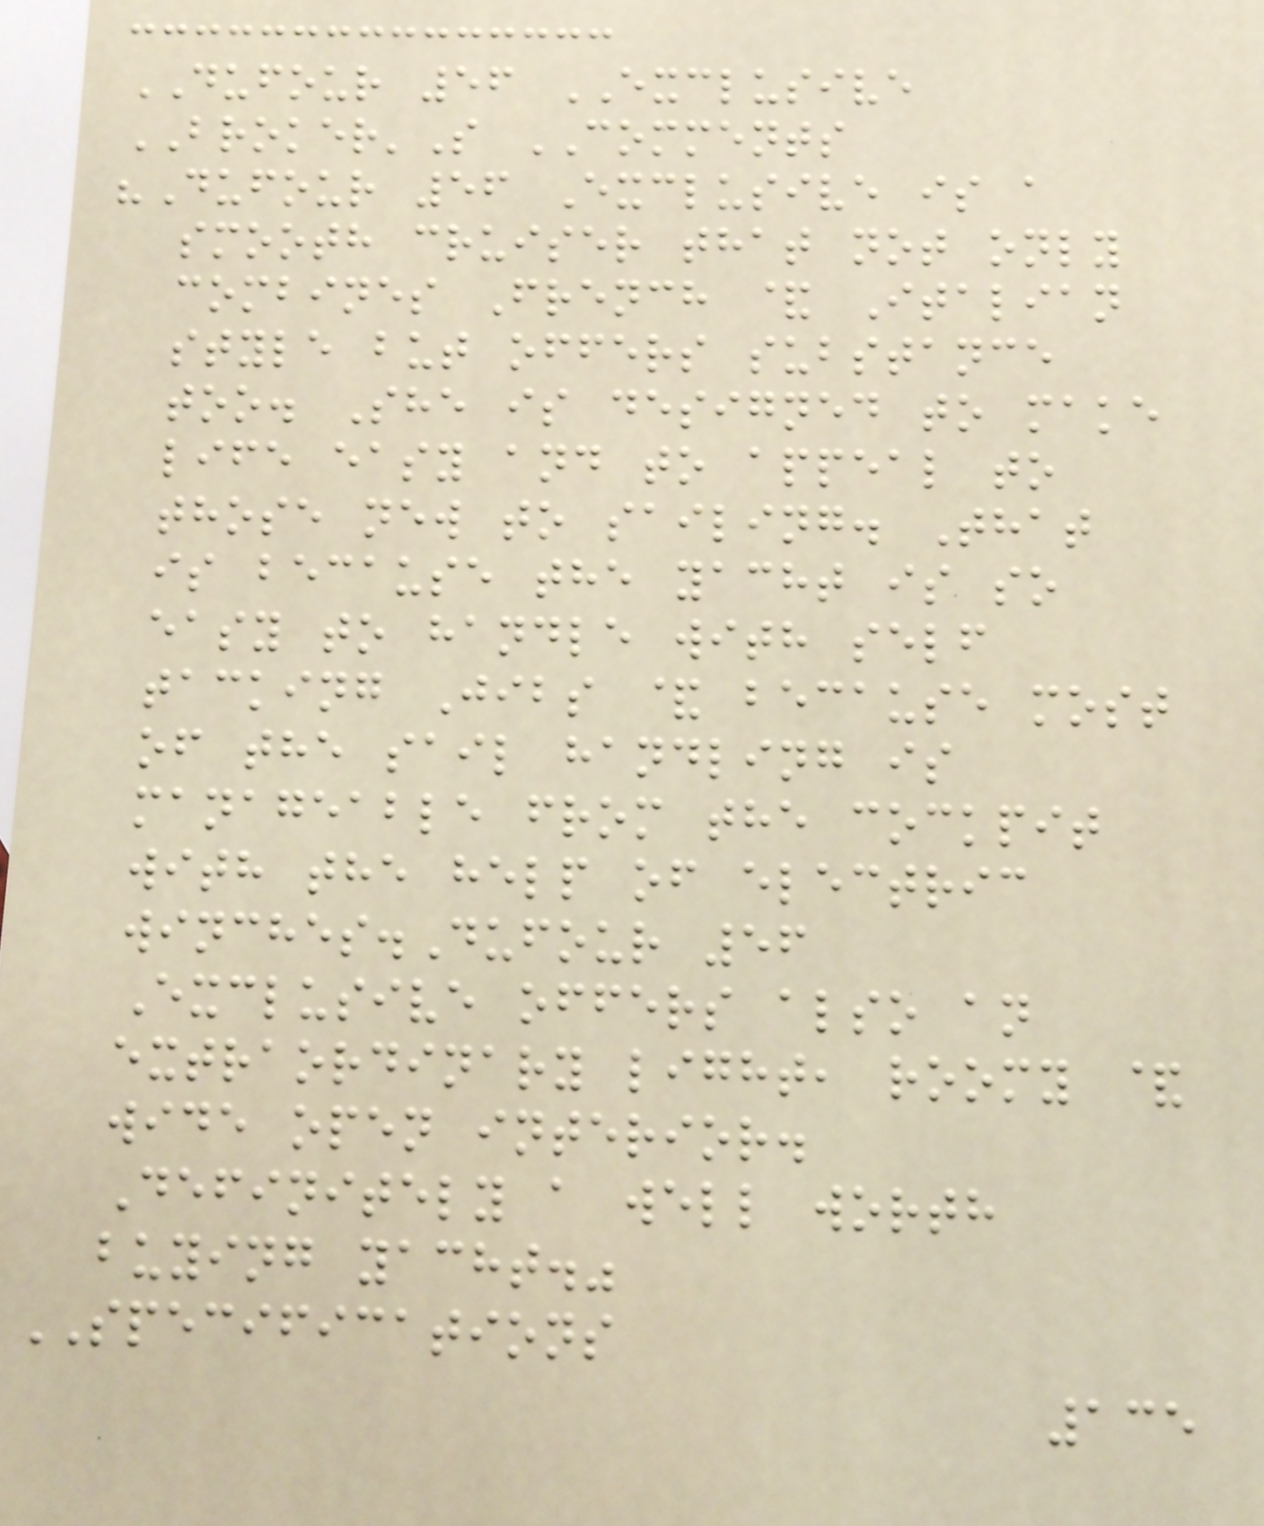DUFOUR 56 EXCLUSIVE
BROKER'S COMMENTS
"Dufour 56 Exclusive is a
smooth cruiser that not only
combines French & Italian
style but offers substance
too. She is designed to make
life easy and to appeal to
those new to sailing. That
is because the yacht is so
easy to handle with self
tacking Jibs & because most
of the sail handling is
manageable from the cockpit
with the help of electric
winches.Dufour 56
Exclusive offers also an
extraordinary light, roomy &
wide open interior.
Definitely a well worth
buying yacht."
SPECIFICATIONS
135
